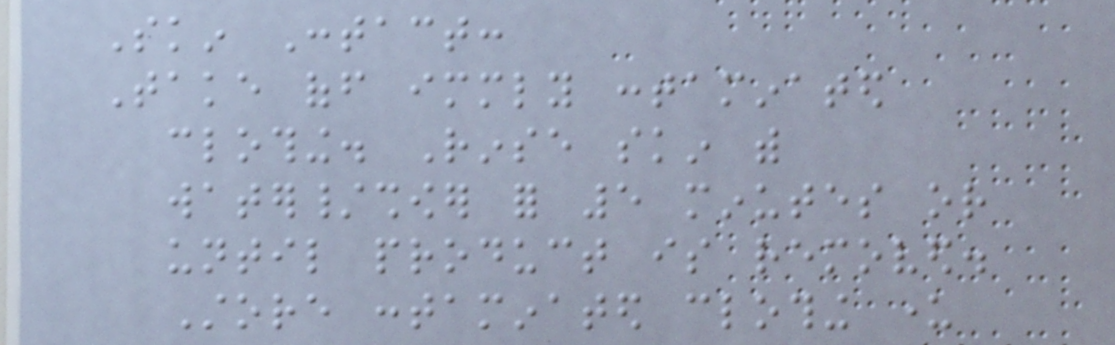Skin Contact:
Take off immediately contaminated
clothing. Rinse skin with
water/shower for 5 minutes or
until product is removed.
Store contaminated clothing under
